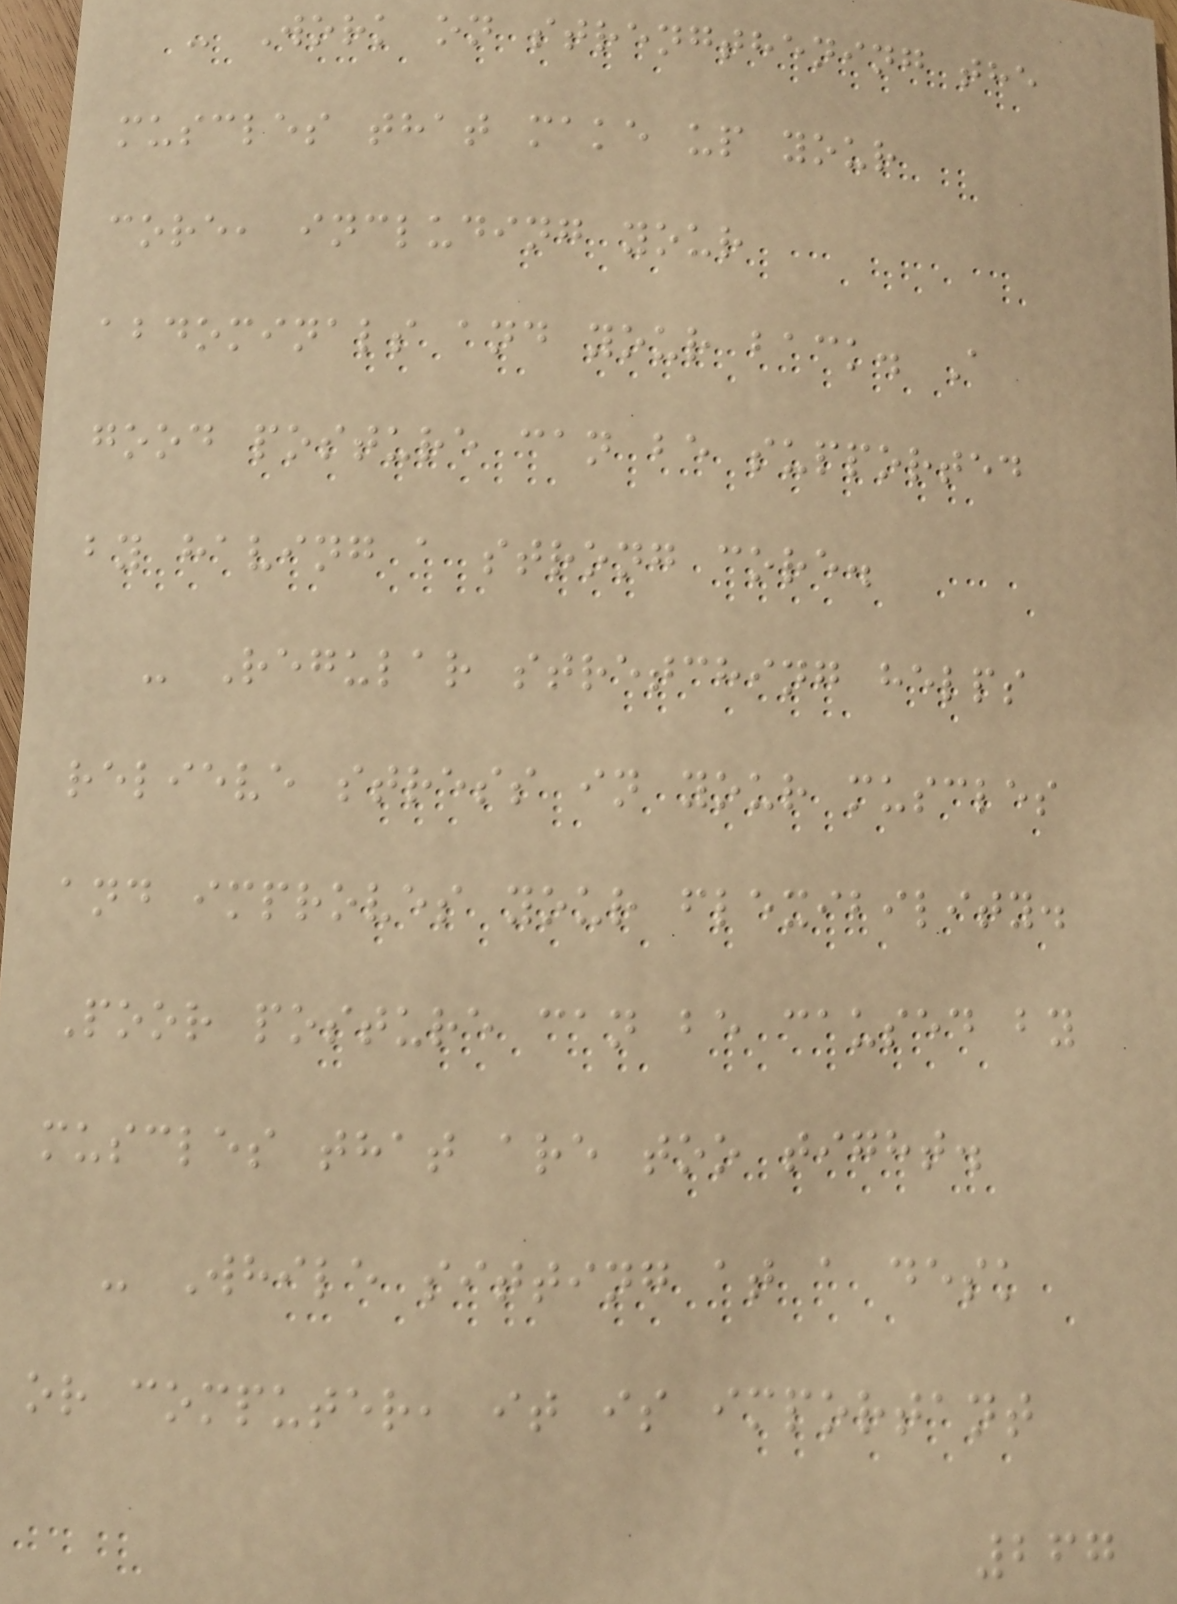- Work on strengthening the
muscles that make up your
core, including your
abdominals and your back. A
good posture can be supported
by having a strong core.
- Regular stretching helps
relieve stress in your muscles
and improves your flexibility.
Poor posture can be caused by
muscles that are too tight.
- While sitting at a desk
or computer, it is important
267
